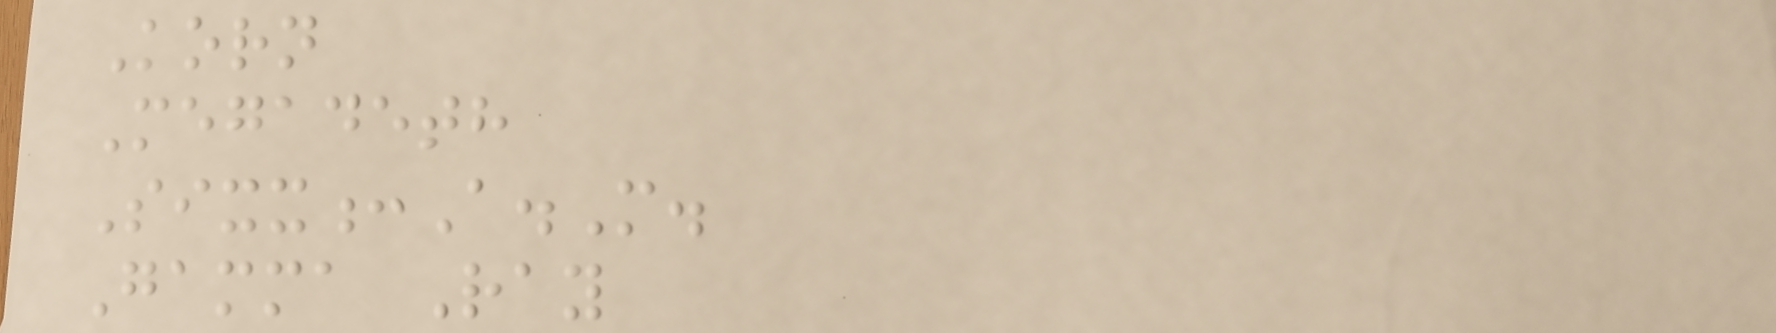Korn
Megadeth
Sixx:A.M.
Gamma Ray
